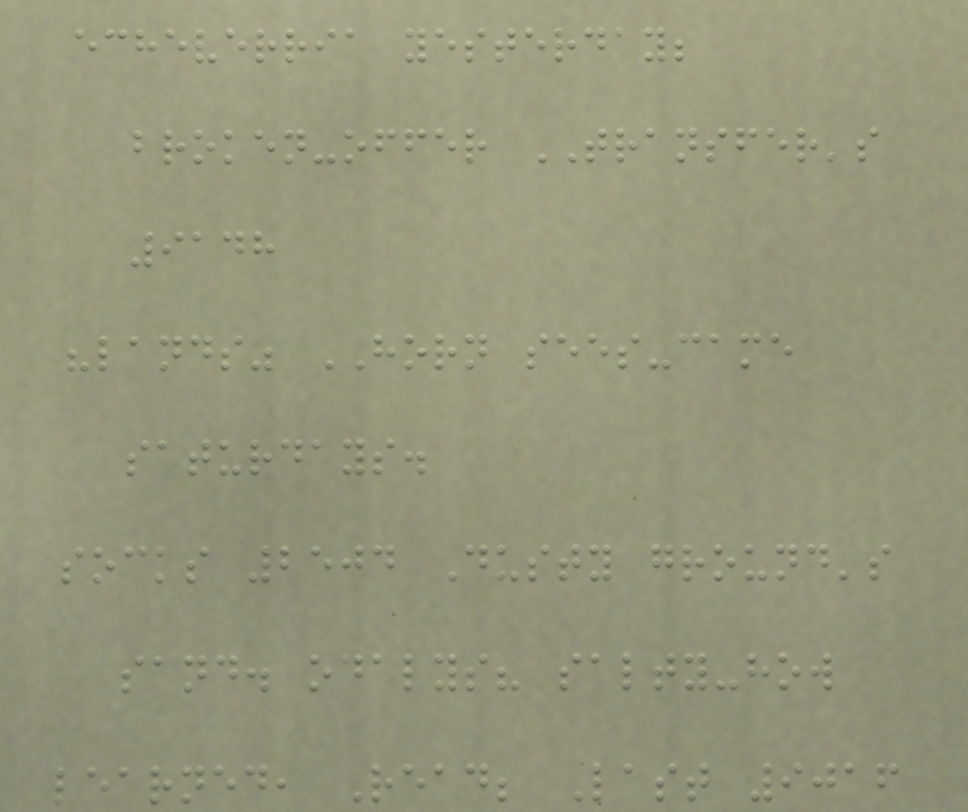echeverria yesterday;
broken-offer TRANSFER's
9148
"lands" HORN sees-came
saturdays.
socks 2504 Dusty ground's
sand. odalys? salty-how
learned, Read; Last 9016
